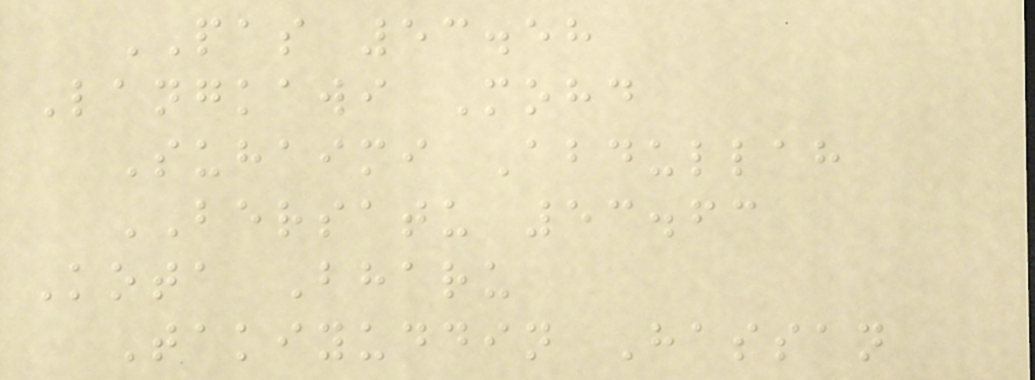PAS 53.58
Langkawi Mohd
Suhaimi Abdullah
BERSATU 53.63
Kota Bharu
Takiyuddin Hassan
